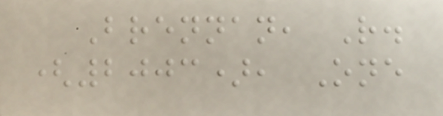Brennan, R.
(2003), One
